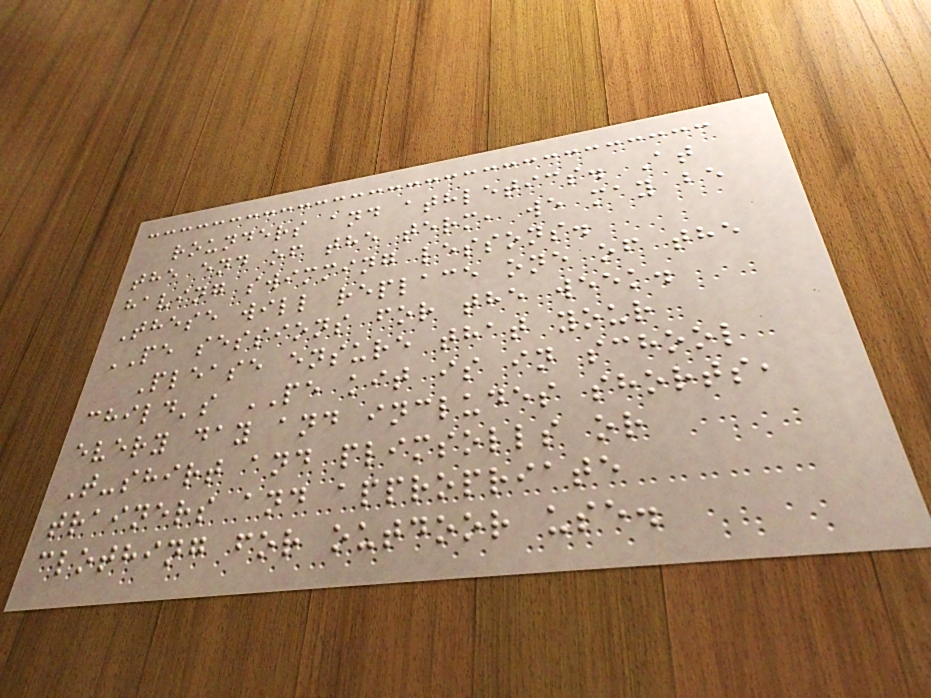rounders and athletics. At
the end of the term, we may be
having swimming lessons.
These will replace one of the
PE sessions for the week.
Please ensure that your
child's PE kit is in school
every day and includes shorts,
T-shirt and plimsolls or
trainers and appropriate
clothing for outdoor use.
